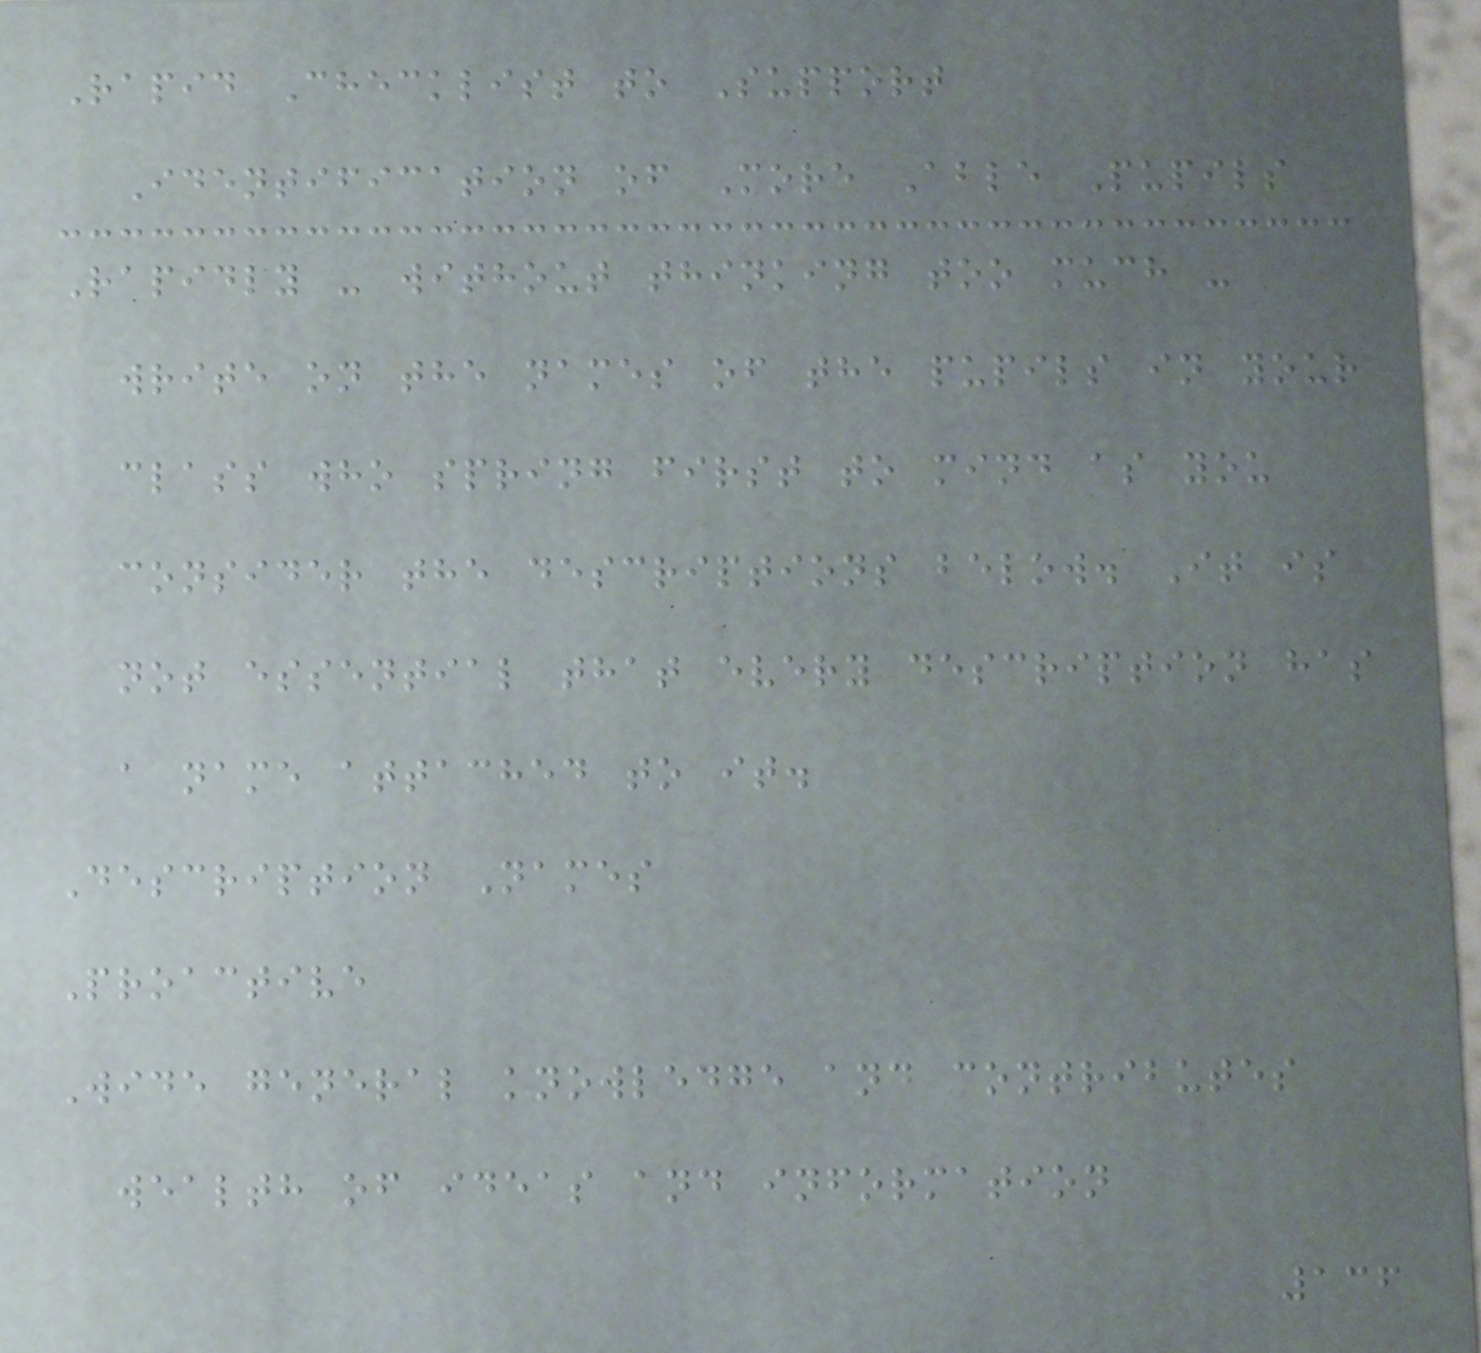Rapid Checklist to Support
Identification of More Able Pupils
Rapidly - without thinking too much -
write on the names of the pupils in your
class who spring first to mind as you
consider the descriptions below. It is
not essential that every description has
a name attached to it.
Description Names
Proactive
Wide general knowledge and contributes
wealth of ideas and information
136
